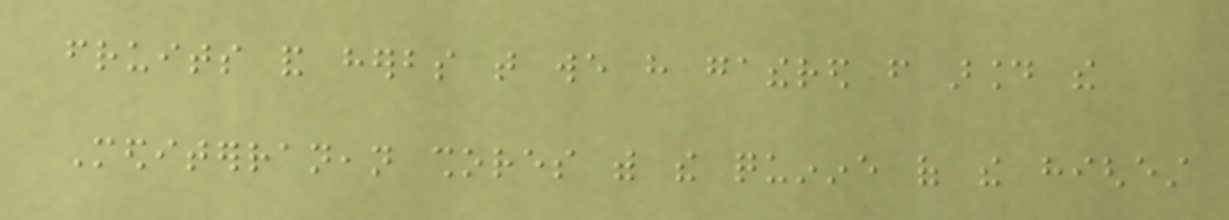fruits and herbs that we have gathered from around the
Mediterranean shores with the quinine of the highest
